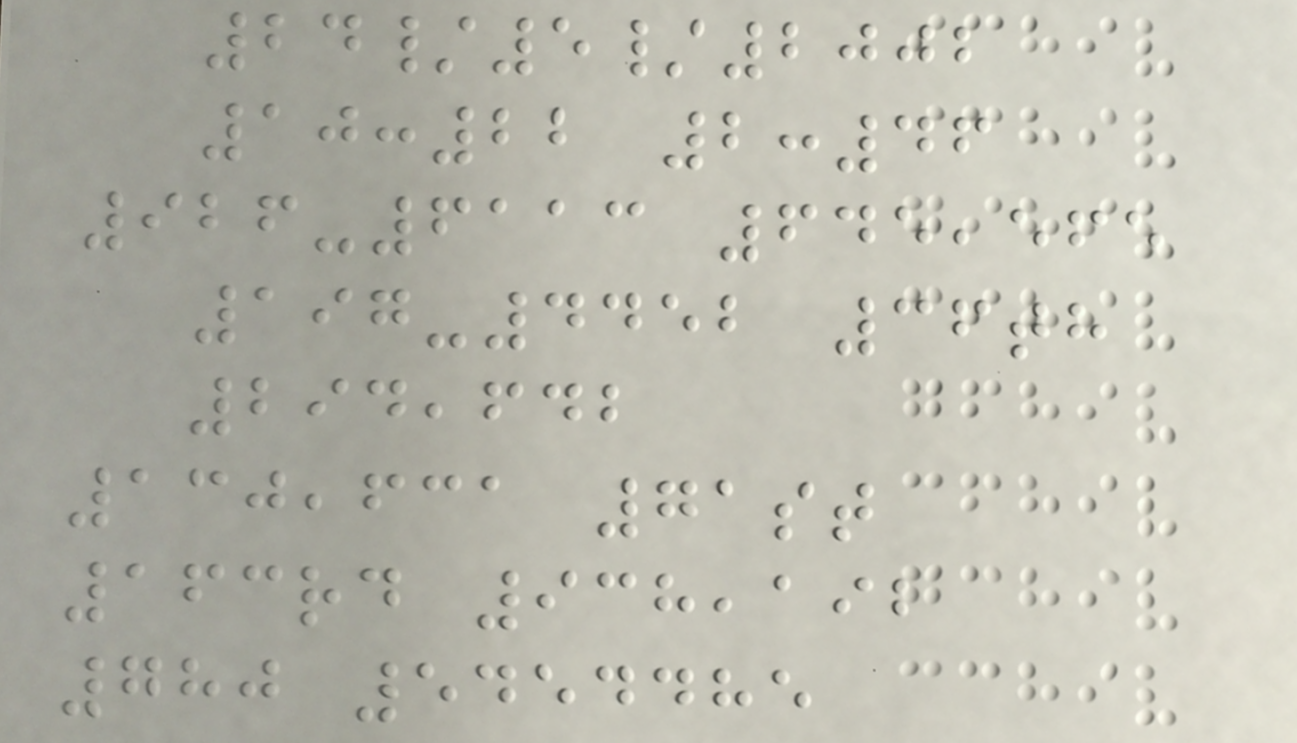24/5/2002
10:22 2:46
926-6113 645,565
197-4452 36th
294,642
130,631 71st
163rd 938,192
780 5454485
